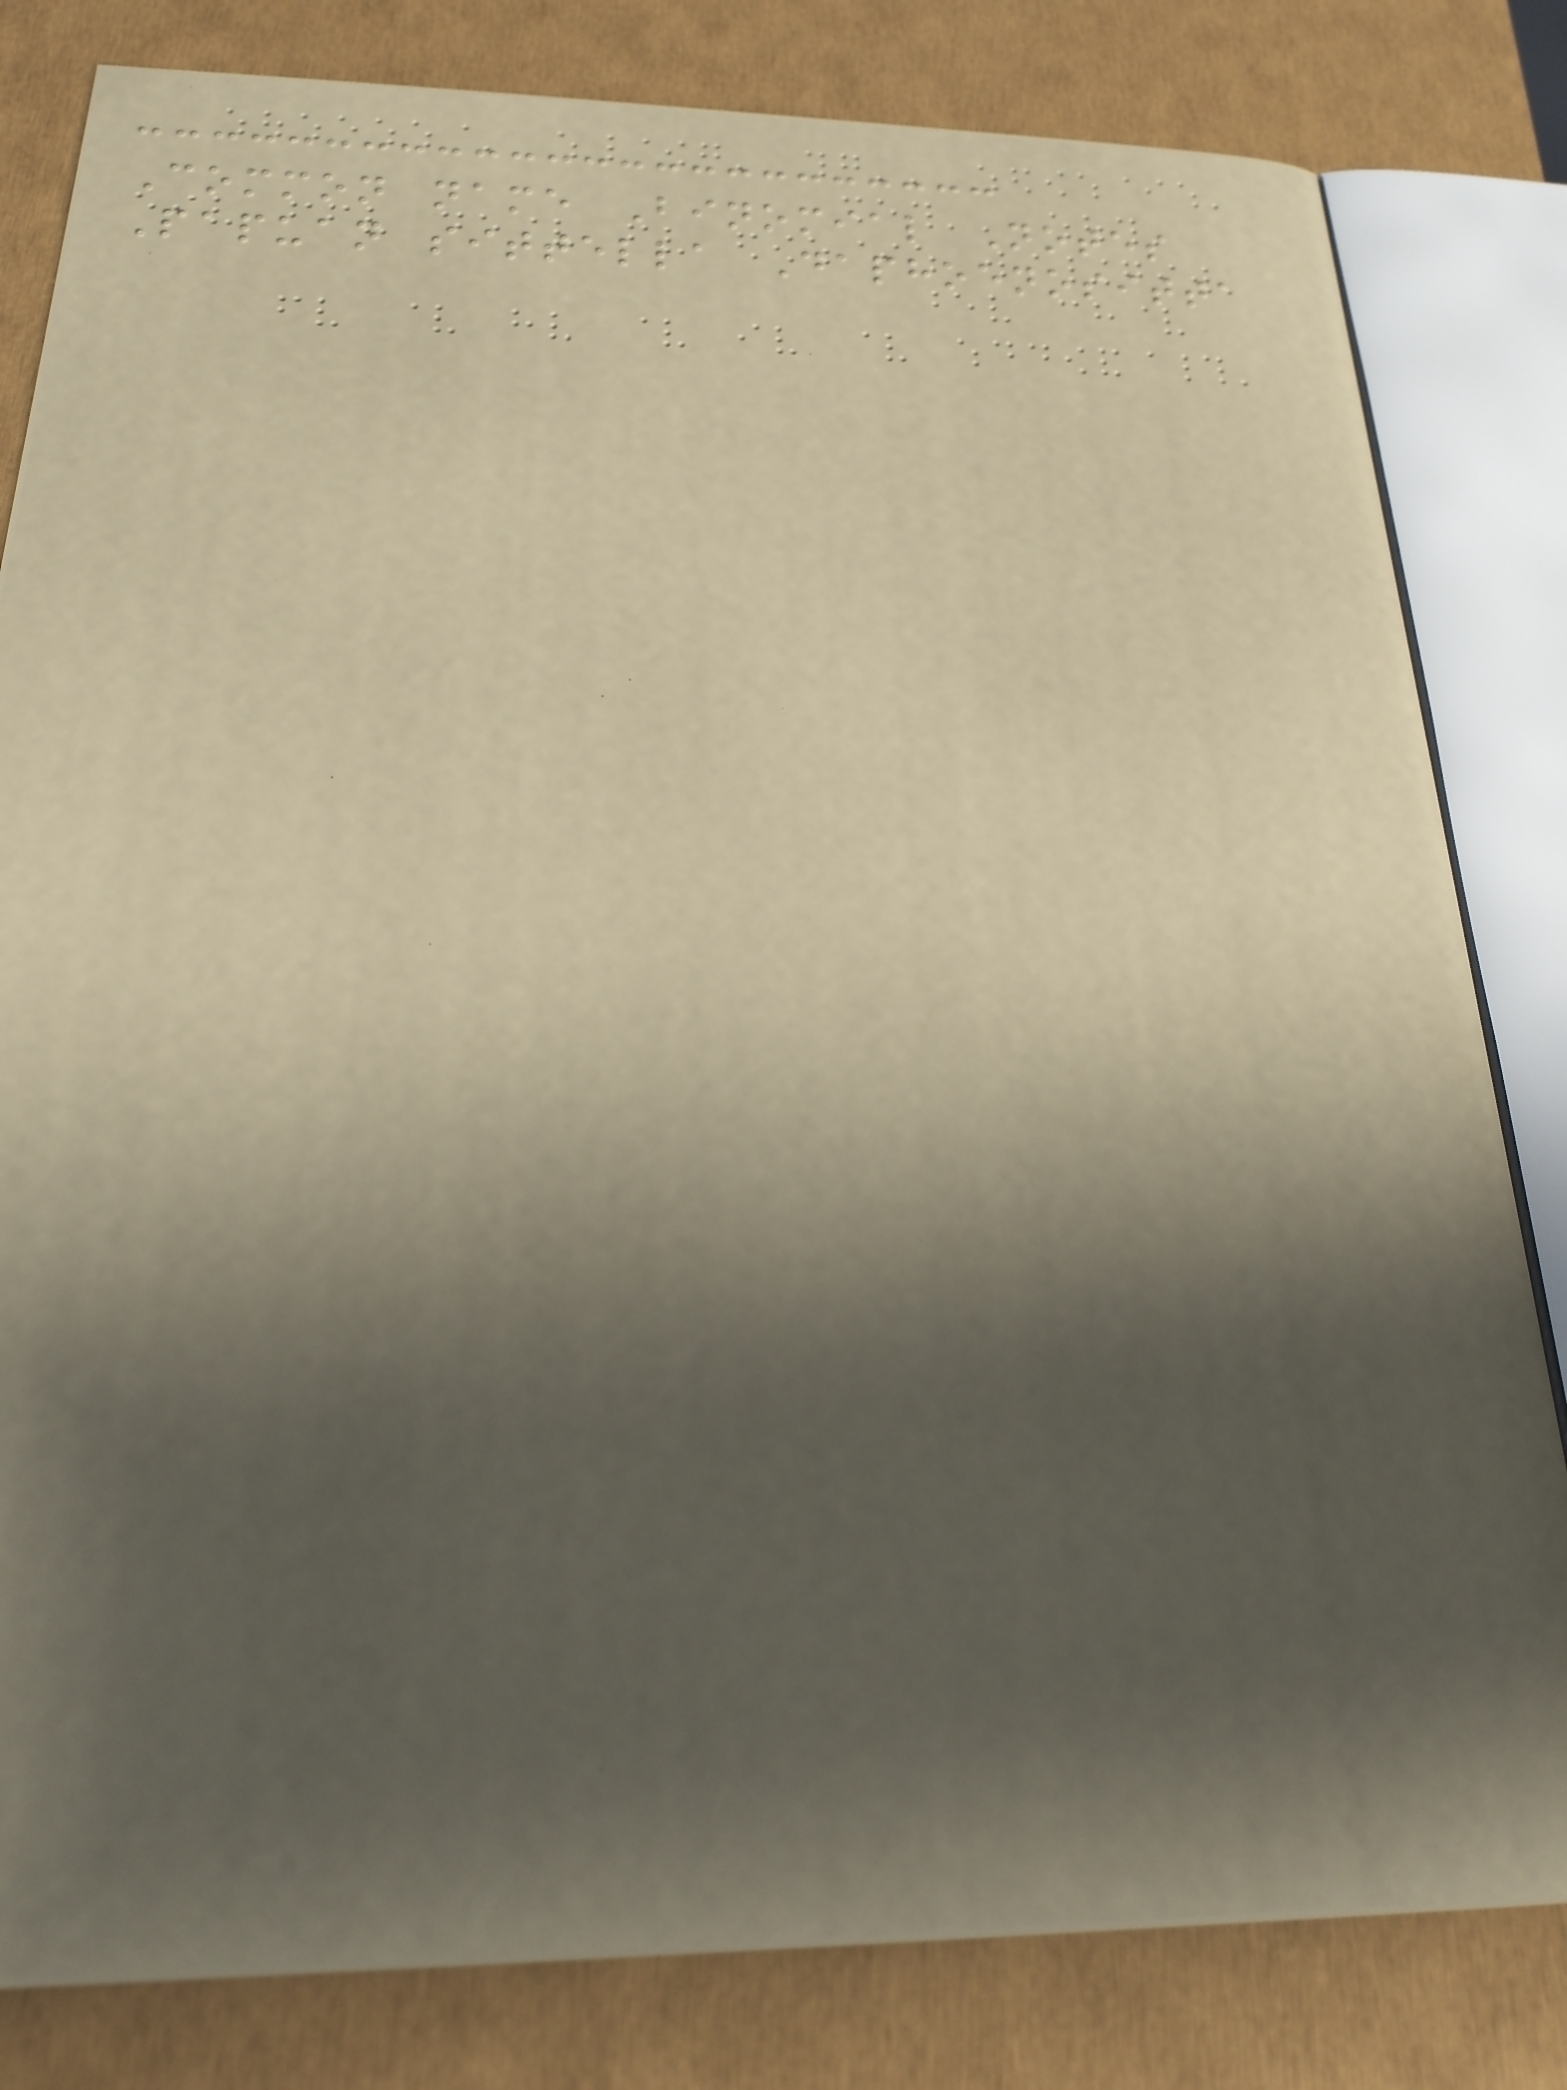Common name Binomial Notes
Papuan sittella Daphoenositta
